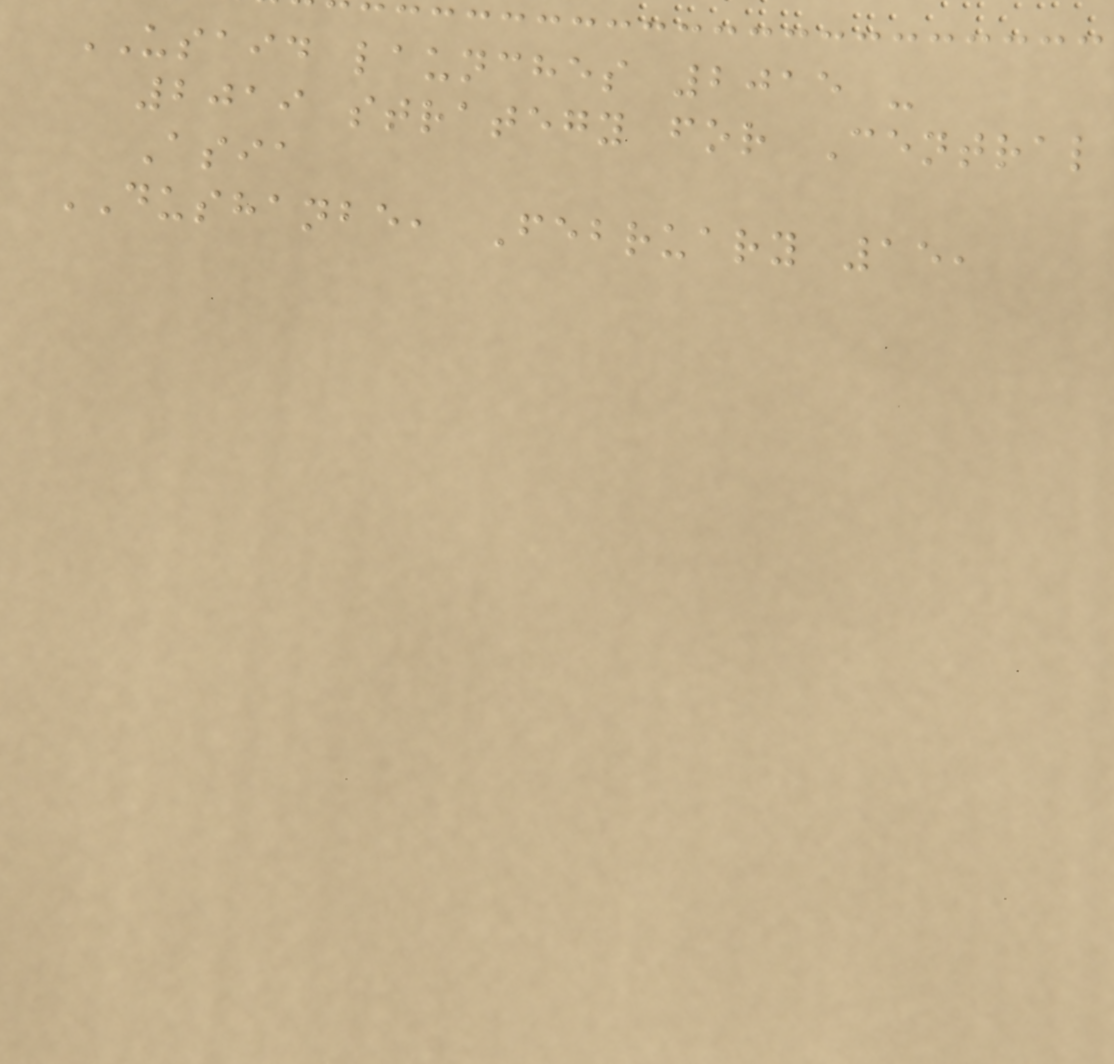USAID launches 2015 -
2019 strategy for Central
Asia
DUSHANBE, February 15,
